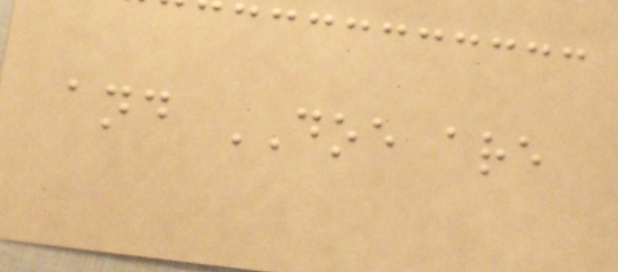and DOE are
